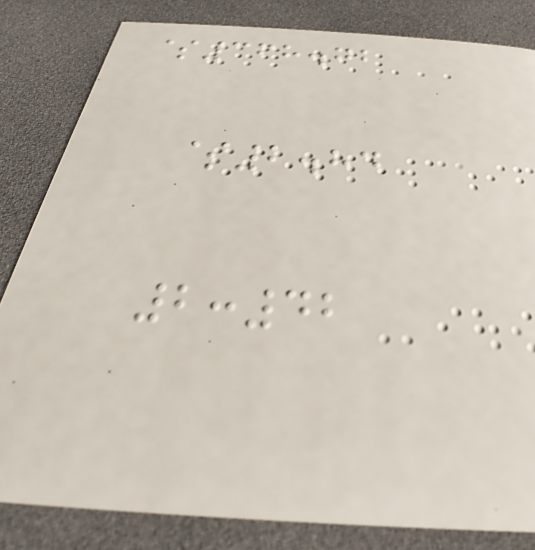$368.72
$2.84
2:42
